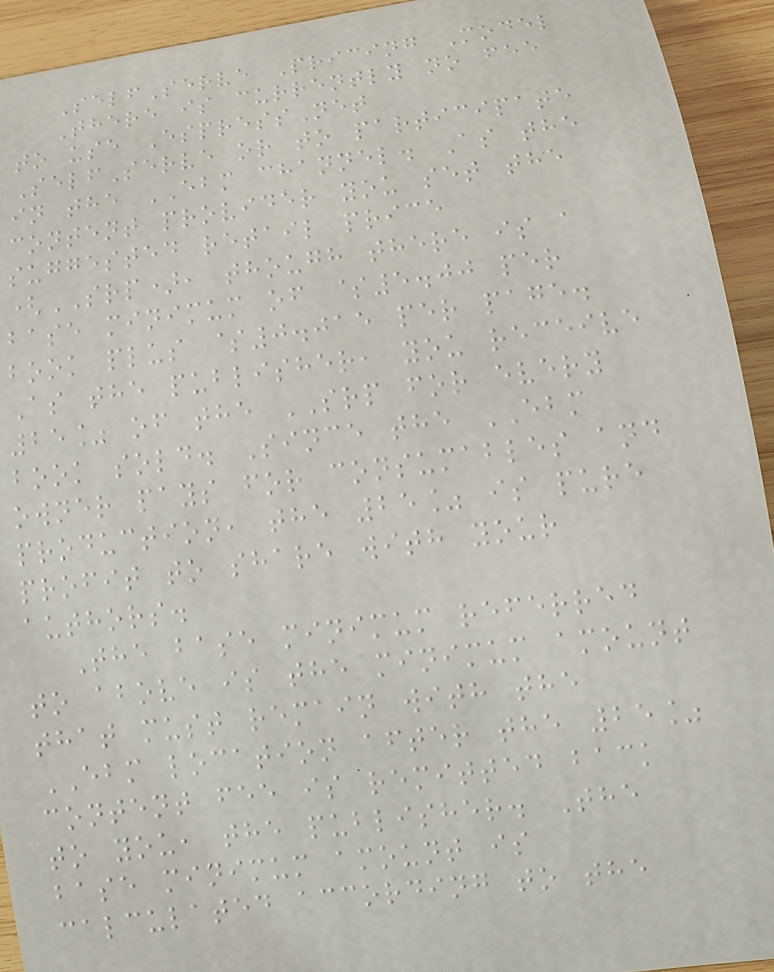SelfServe Pricing Model
There is currently no fee
to use EspressNet
SelfServe or to participate
in the EBM channel. As the
content provider you set the
suggested retail price
(SRP), though there is a
base minimum of $5.00 per
book plus $0.015 per page.
As the publisher, you receive
25% of the SRP for every
book sold. Since the EBM
owner pays for consumables and
production, the 25% is pure
profit to share with your
authors.
The base minimum referred
to above is the minimum amount
that must remain with the
EBM location after the 25%
content fee is remitted back
to you, the publisher. The
base minimum amount is
calculated according to the
